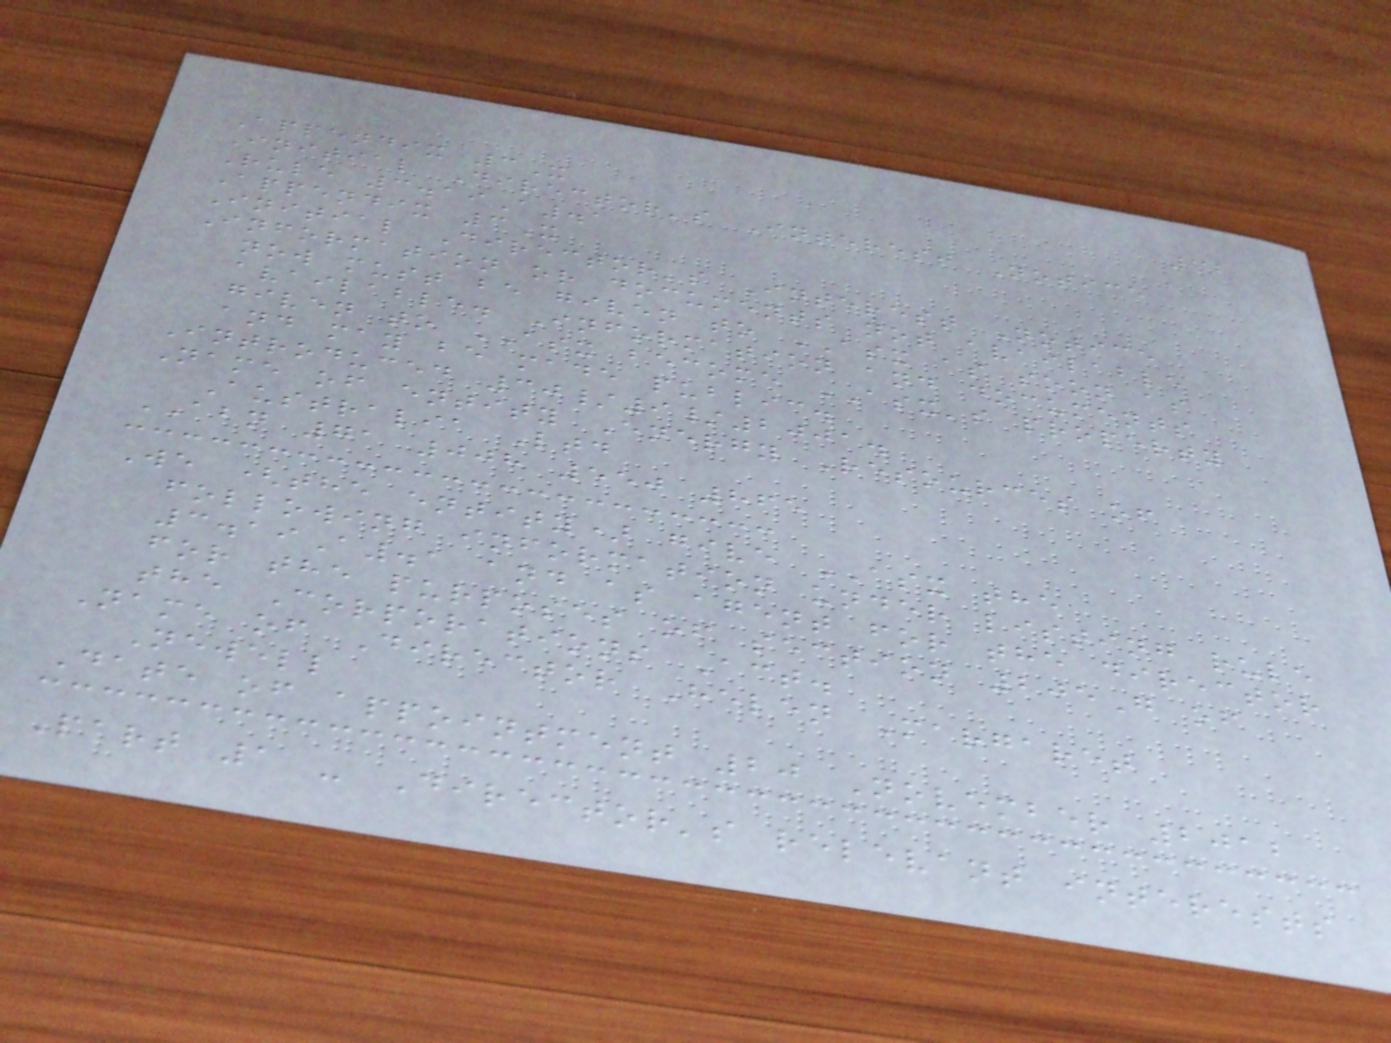32
Appendix 3X
Initial Director's Interest Notice
Rule 3.19A.1
Appendix 3X
Initial Director's Interest Notice
Information or documents not available
now must be given to ASX as soon as
available. Information and documents
given to ASX become ASX's property
and may be made public.
Introduced 30/9/2001.
Name of entity Energy Resources of
Australia Ltd
ABN 71 008 550 865
We (the entity) give ASX the
following information under listing rule
3.19A.1 and as agent for the director
for the purposes of section 205G of
the Corporations Act.
Name of Director Helen Margaret
Newell
Date of appointment 20 November 2012
Part 1 - Director's relevant interests
